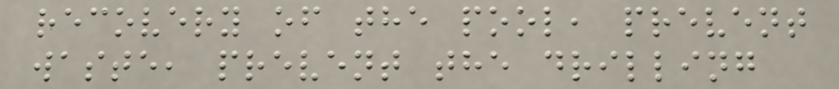recovery of the pool, prevent
waste, prevent the drilling
